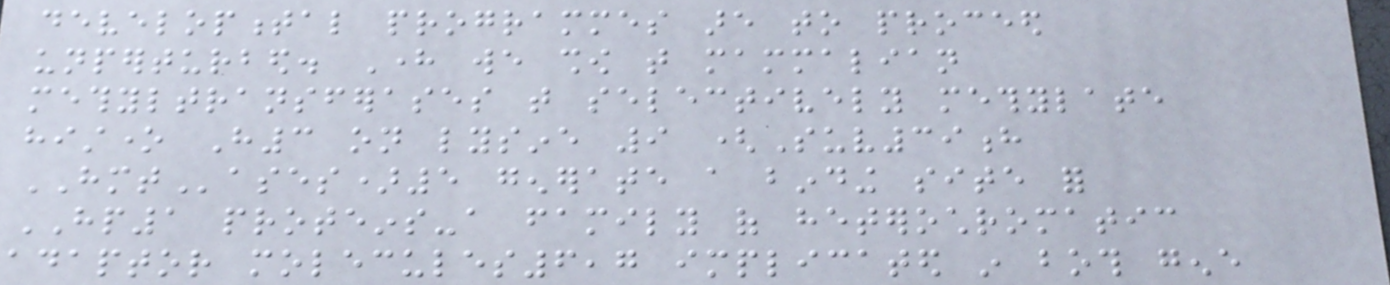developmental programmes are to proceed
unperturbed. Here we show that mammalian
methyltransferases that selectively methylate
histone H3 on lysine 9 (Suv39h
HMTases)5 generate a binding site for
HP1 proteins-a family of heterochromatic
adaptor molecules6,7 implicated in both gene
